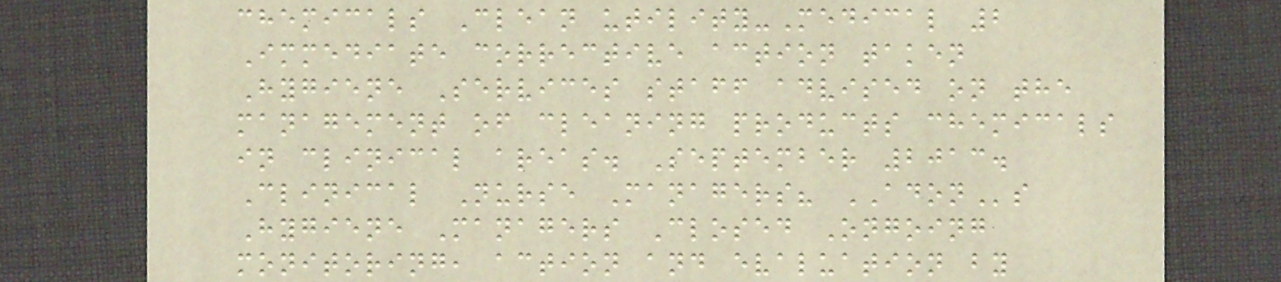chemicals Clean utility-Medical 2
Immediate corrective action taken
Hygiene Services staff advised on the
management of cleaning products chemicals
in clinical areas. September 2013.
Clinical Nurse Managers? ADONs
Hygiene Managers Closed Ongoing
monitoring, action and evaluation by
